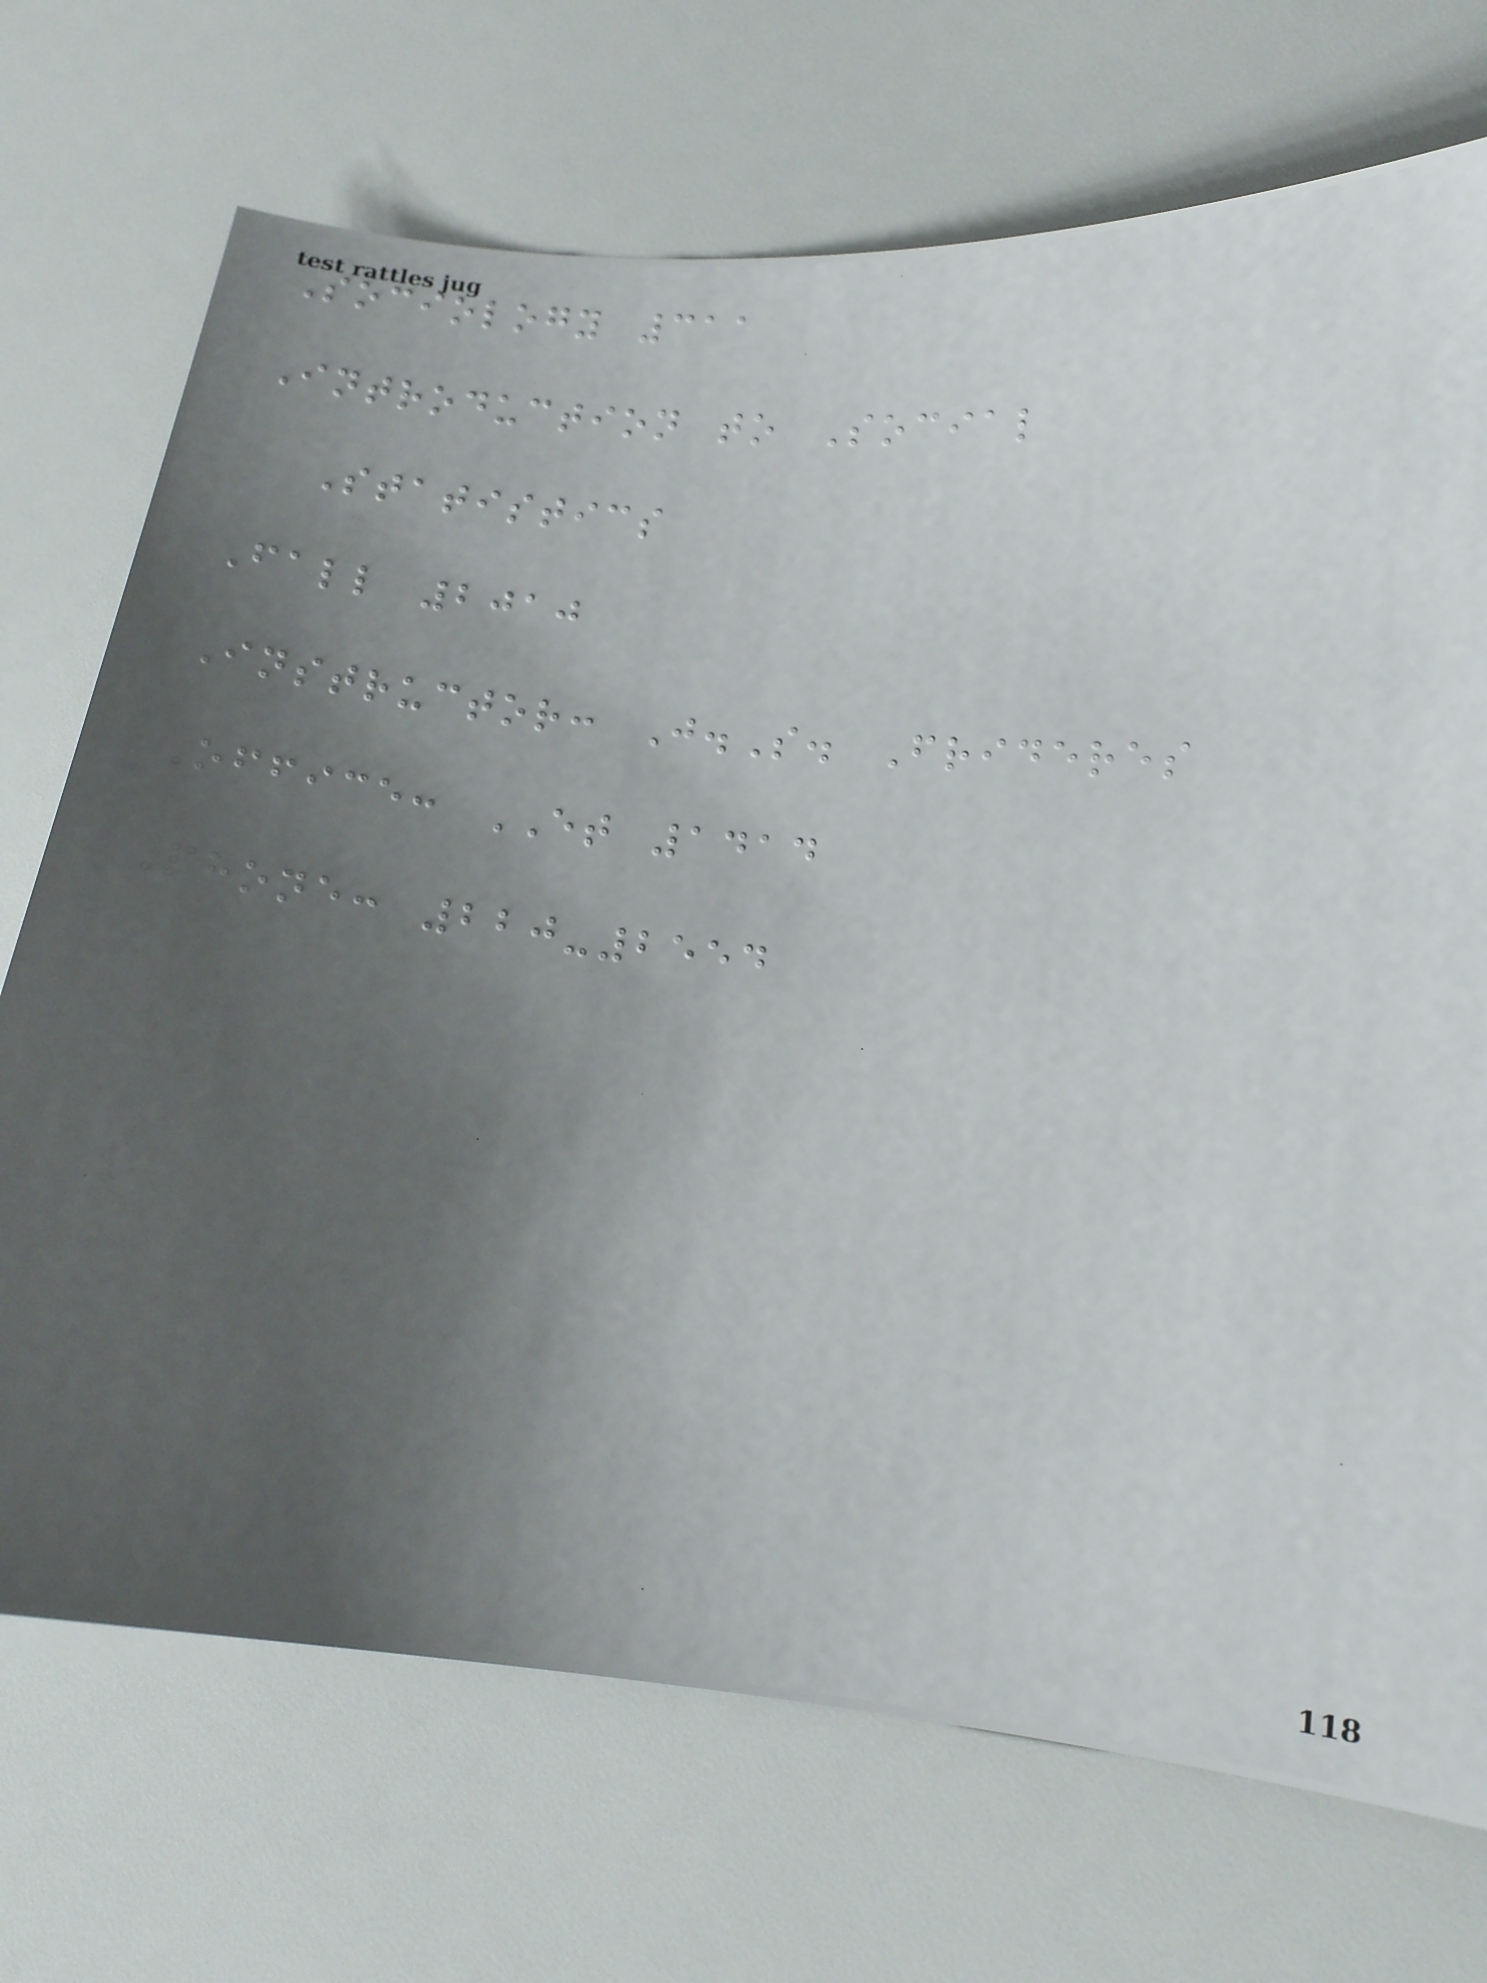Sociology 311
Introduction to Social
Statistics
Fall 2010
Instructor: J.S. Frideres
Office: ET 1414
Phone: 220-2554
